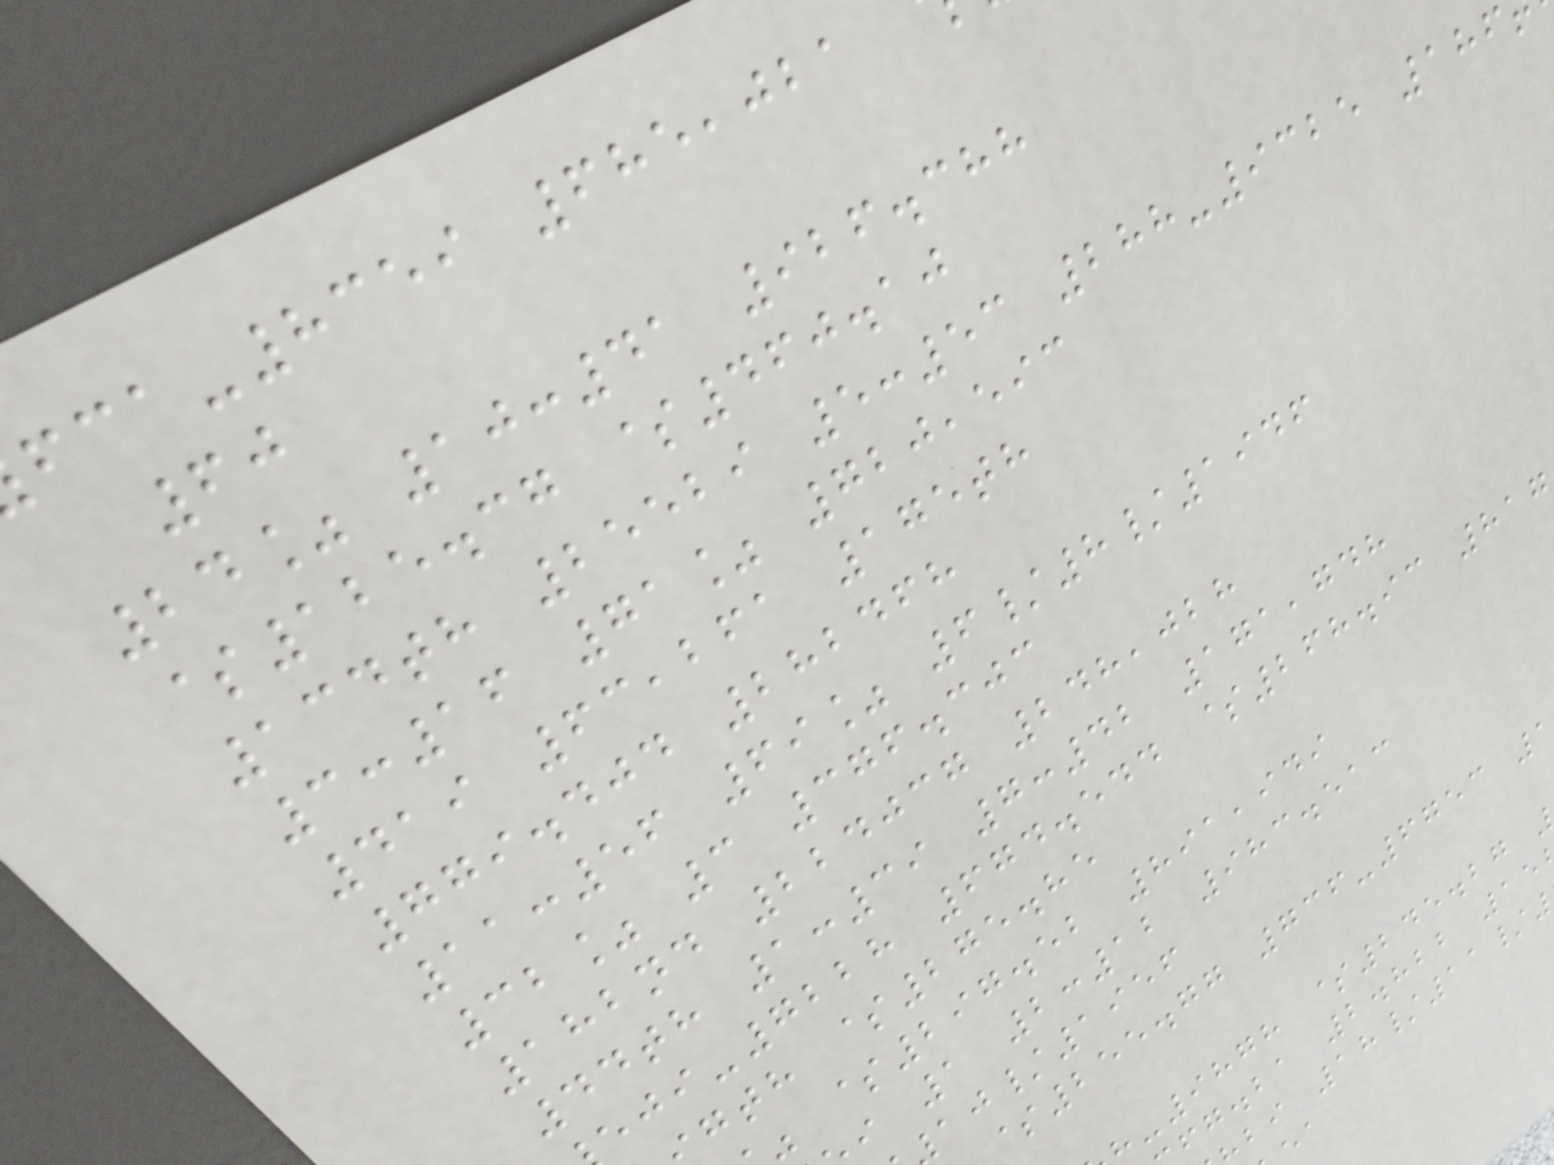-8359 685,021
60
24% 10:41 926.388
$125.37 $460.10
134th 25529 5:53 288-9325 186
3:16 71% 720,593
419 63,261 175th
779.404 282468
11:56 69% 6/8/1946
32% 3 376.303
182nd 224037 248,028
44th 1:39 7:42 171,748
-7228 674.544 $268.93 817
gth $275.85
$297.52 891,949
i 1 2:12 983.513
/1956
$255.77 736-6753
-9878 $245.27
fg.ba 2.822 15
bi 18/11/
